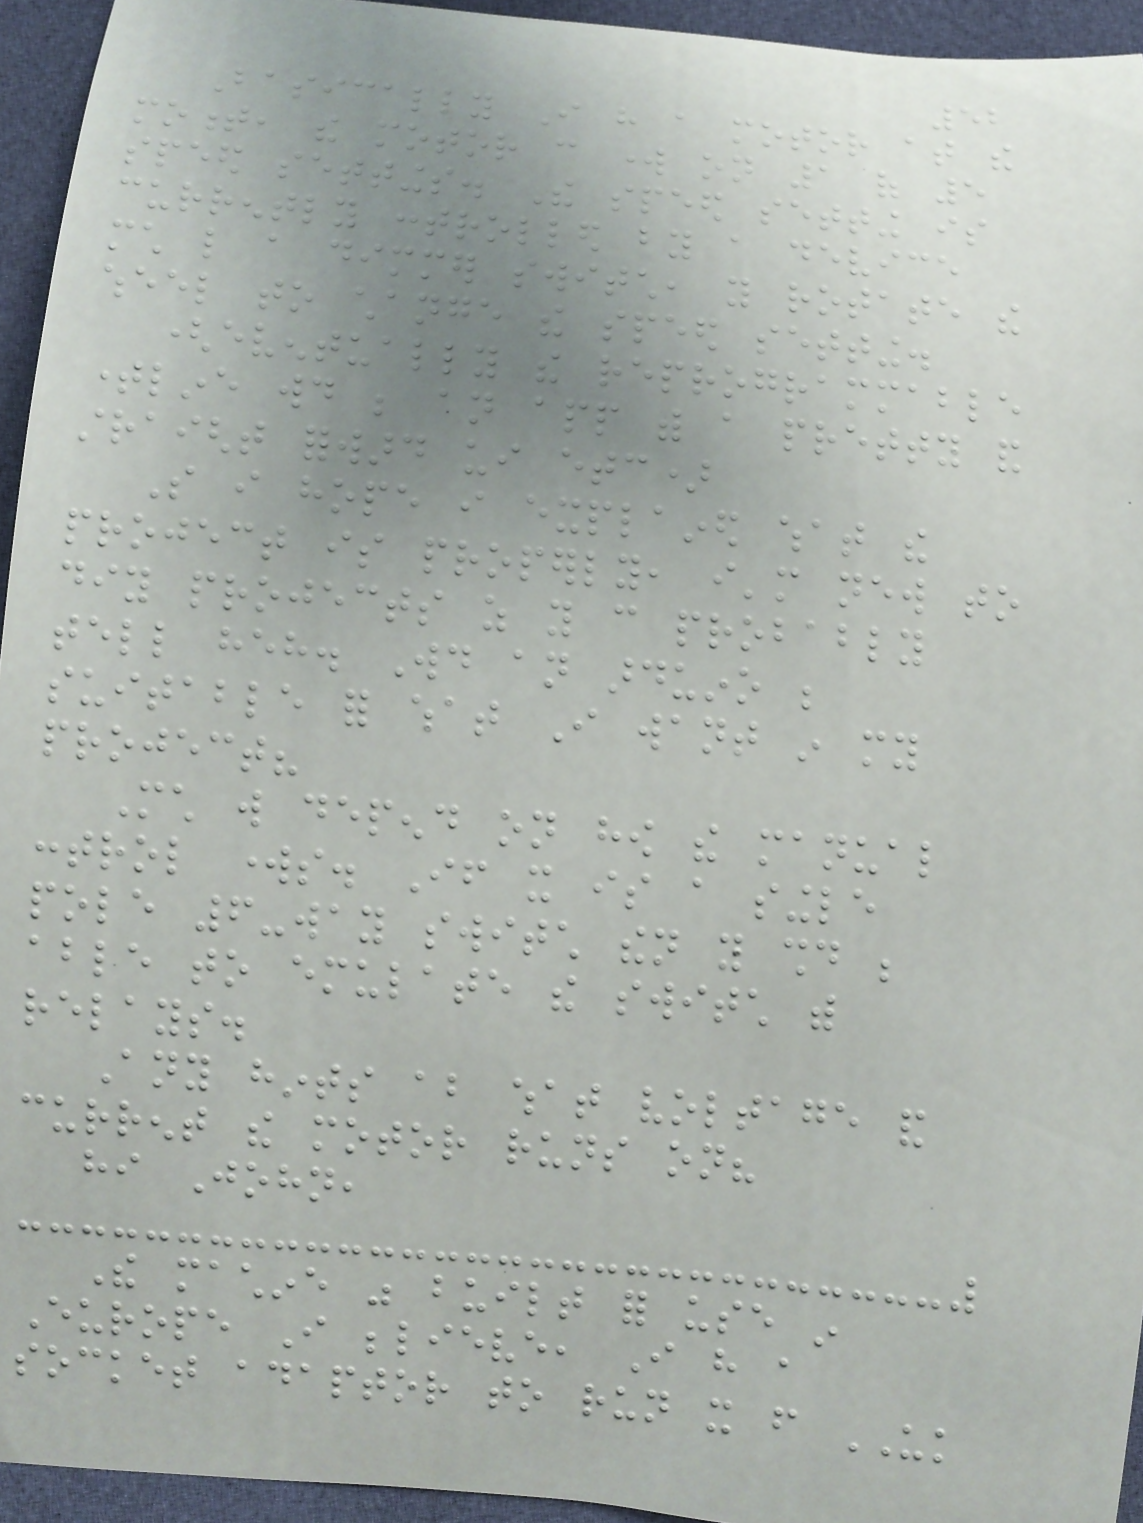52
Basically I have a motor at the
moment, the motor can work on 1 of 5
speed settings. The speed setting is
currently controlled by a device
much like a dimmer switch, you rotate the
wheel to change the speed setting.
(eventually the reprogrammable
timeline would be an app with a pretty and
straight forward ui etc)
So i hope i explained what the
project is properly, i'm new to
diy projects as you can probably
tell heh. Would an arduino be
suitable for what I want in my
project?
Much will depend on how the manual
control works. If it is a single
pole 6-way switch then you should be
able to emulate the switch with
relays.
Any hints about what voltage and
current the motor runs on?
hi John,
The machine was built for use in
Europe I believe, I have a
socket adaptor to run it from UK
